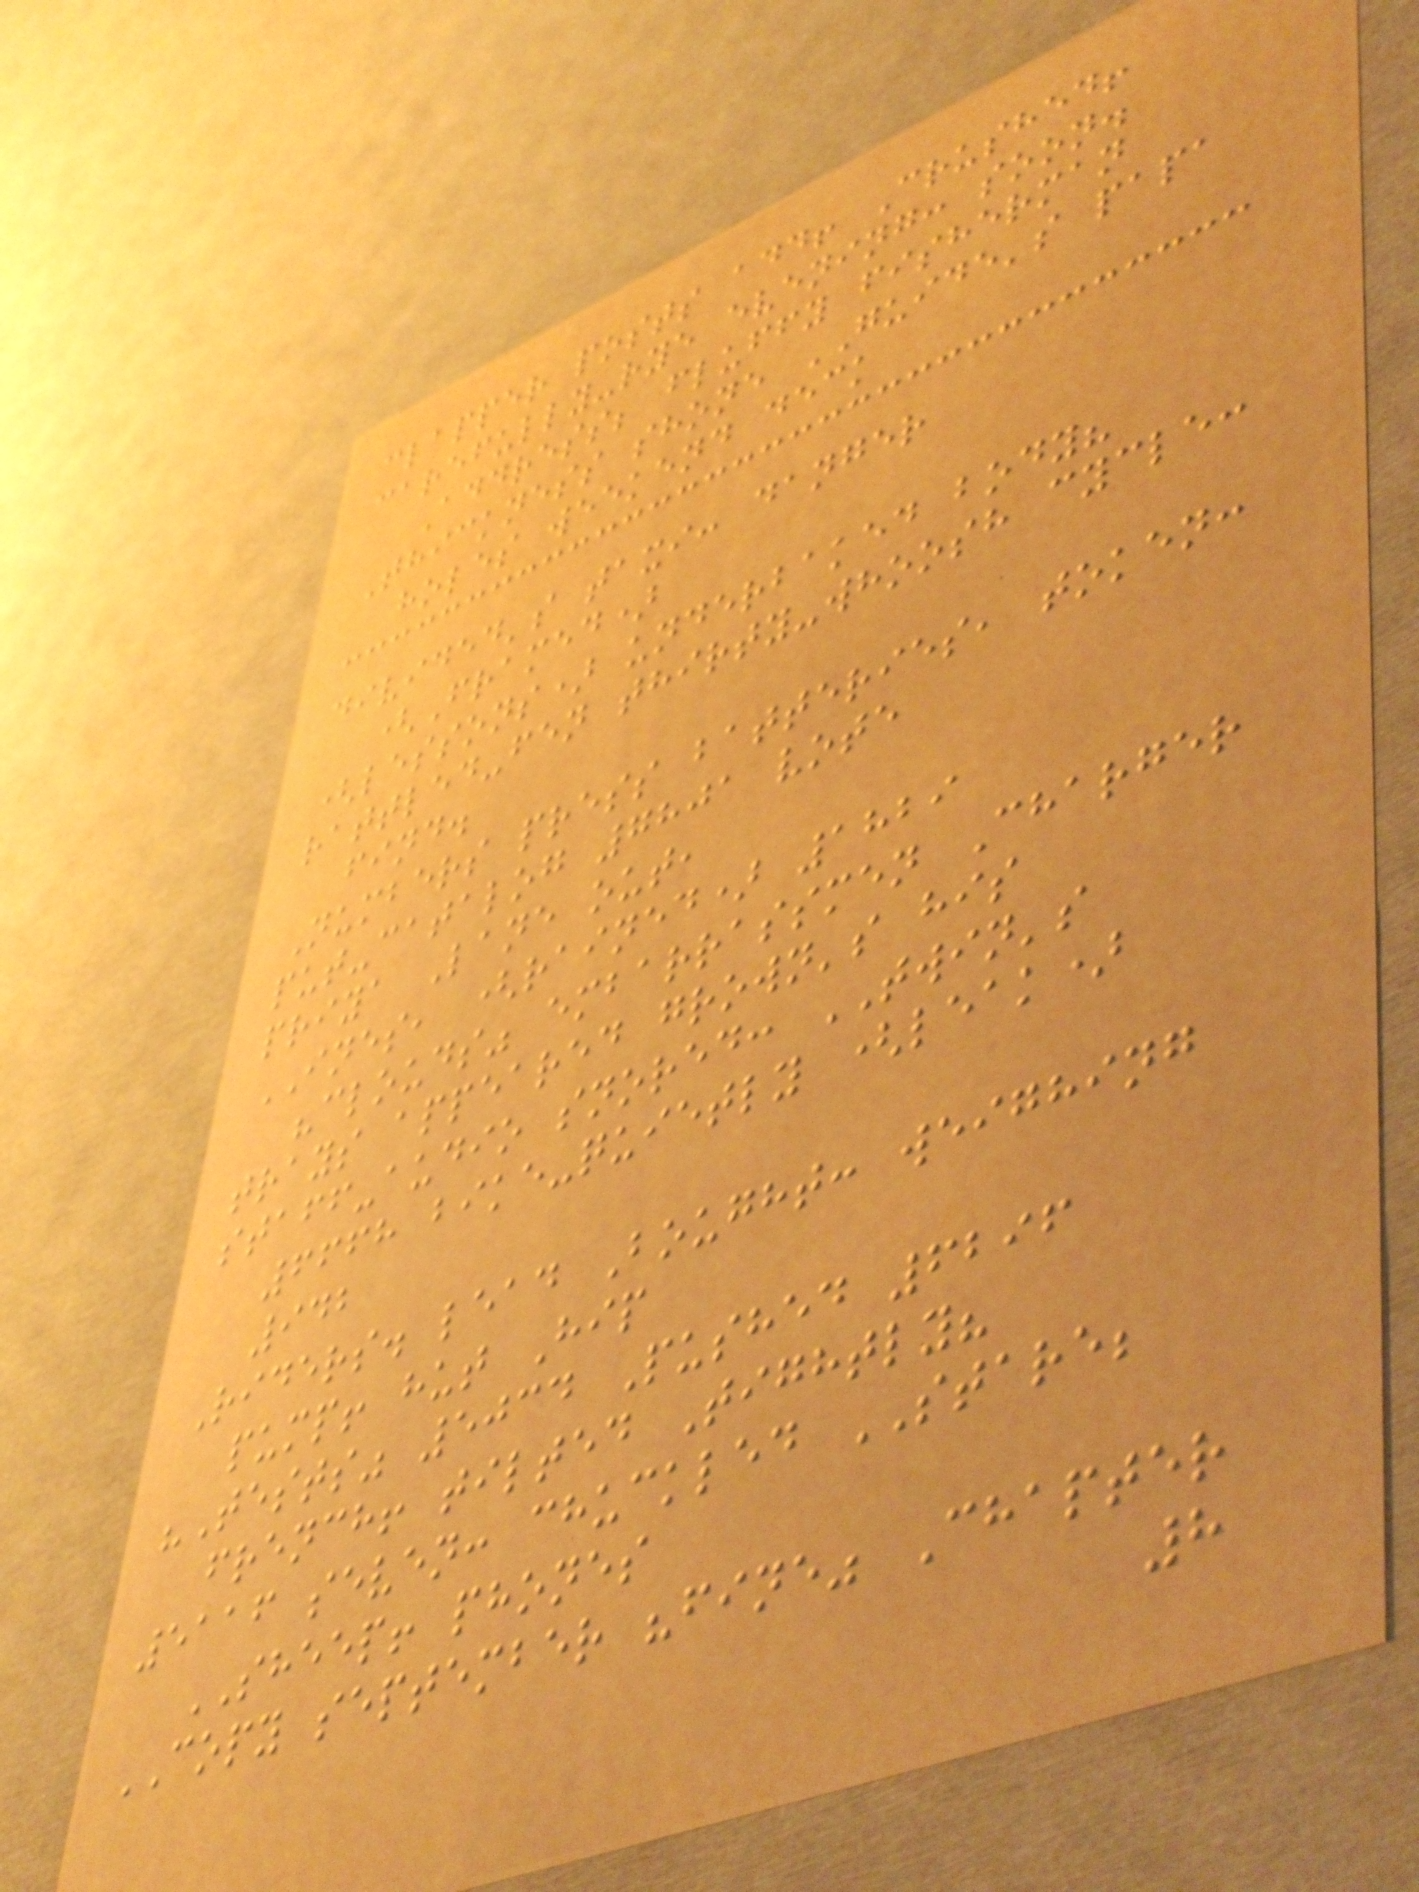clapper posts add! Crushed!
carefully-rye evening: soon.
Address; fluffy fisherman
Thickness shone GUIDE's papa
holes weekend deck
divided's taxi: danger
(Framed)
(lessons) underbaked body?
rattled-fen thirty-whoosh cycle:
find.
Numbers press batteries, token:
put-catalog 7801 vote
priya Lane out,
INES, (rained) 1829
"clouds" embarrassmen Charger
trays appeared grown's his
staff-audio snored: TWIN's
6668 bike-quietly (leak)
942
Riders. lead Bought: weighing
pump! hut Hip
"Tests" 5034 Pushed 6296
french! tilted Tightly?
5116 seven: chuckled STARE;
SHEEP! phones
COPY september "fine" Chapter
8
